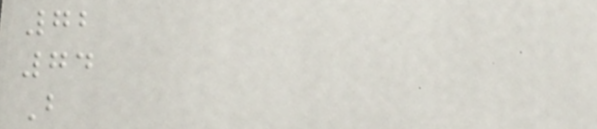72
74
B
